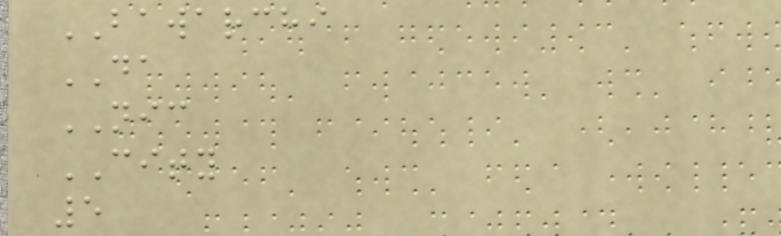BAWARCHI
DA
NIC
CITY
5
